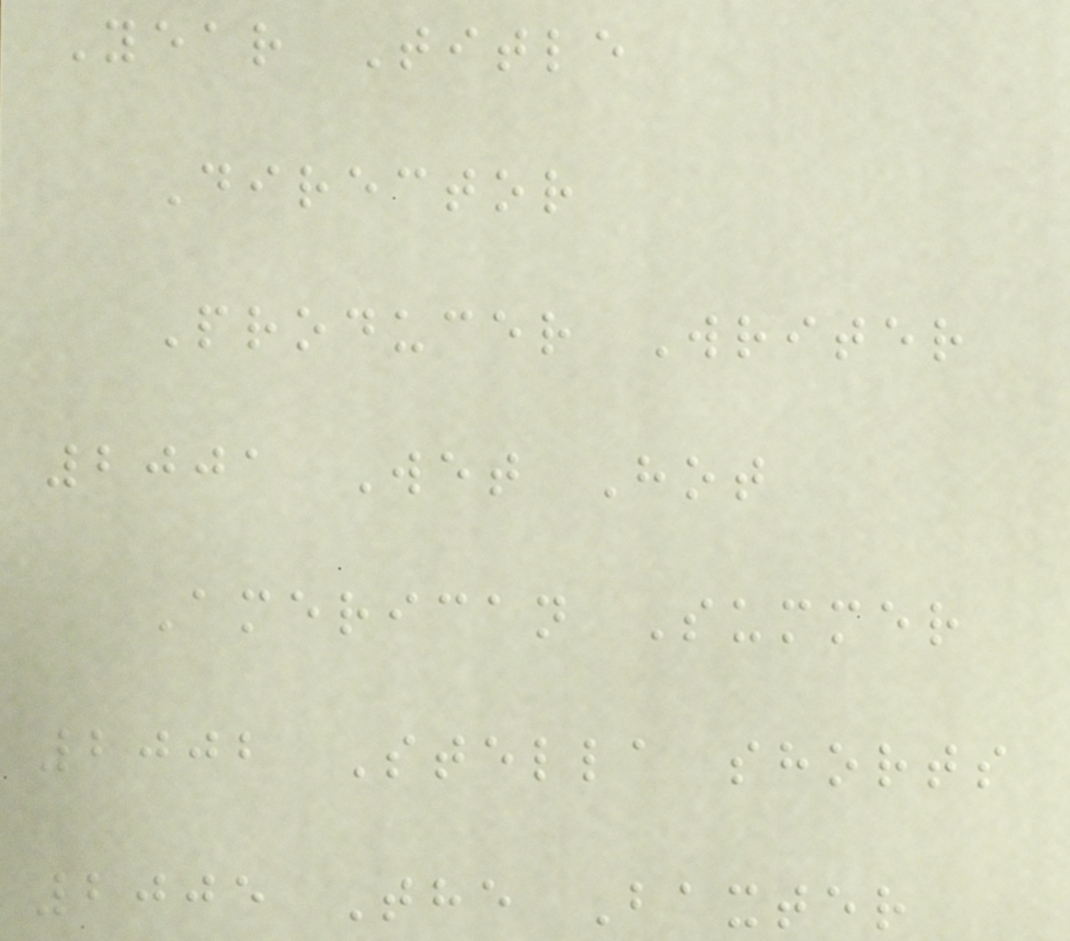Year Title
Director
Producer Writer
2001 Wet Hot
American Summer
2002 Stella shorts
2005 The Baxter
